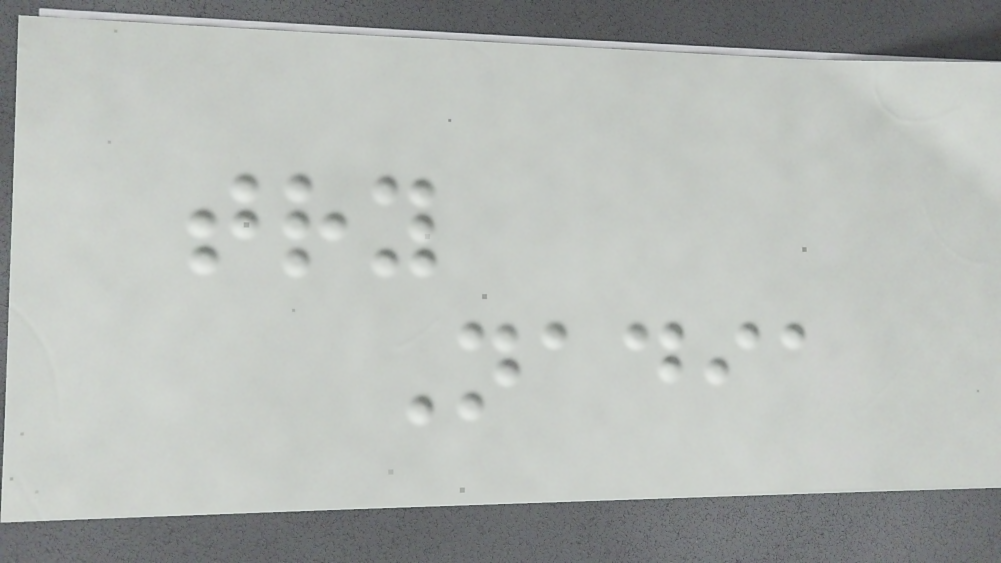try
Nadia
